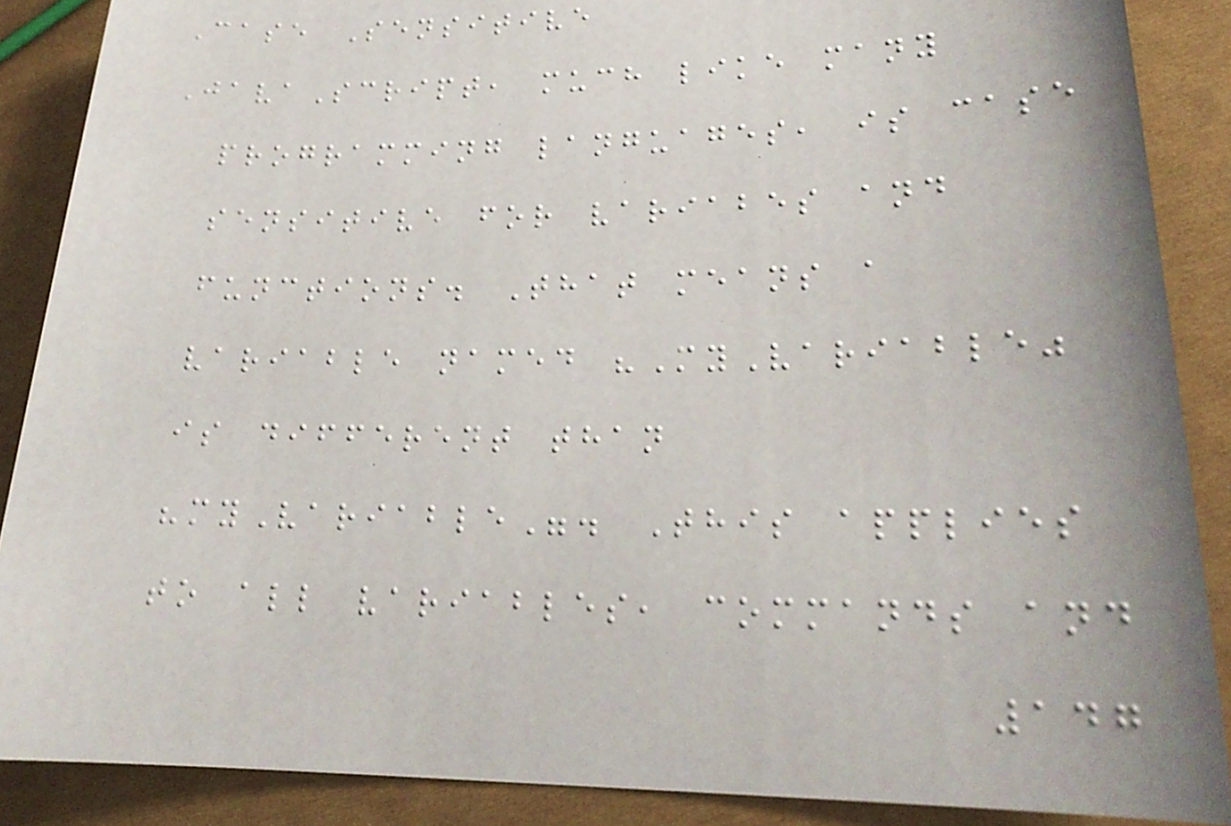Case Sensitive
JavaScript, much like many
programming languages, is case
sensitive for variabes and
functions. That means a
variable named "MyVariable"
is different than
"myVariable". This applies
to all variables, commands and
147
